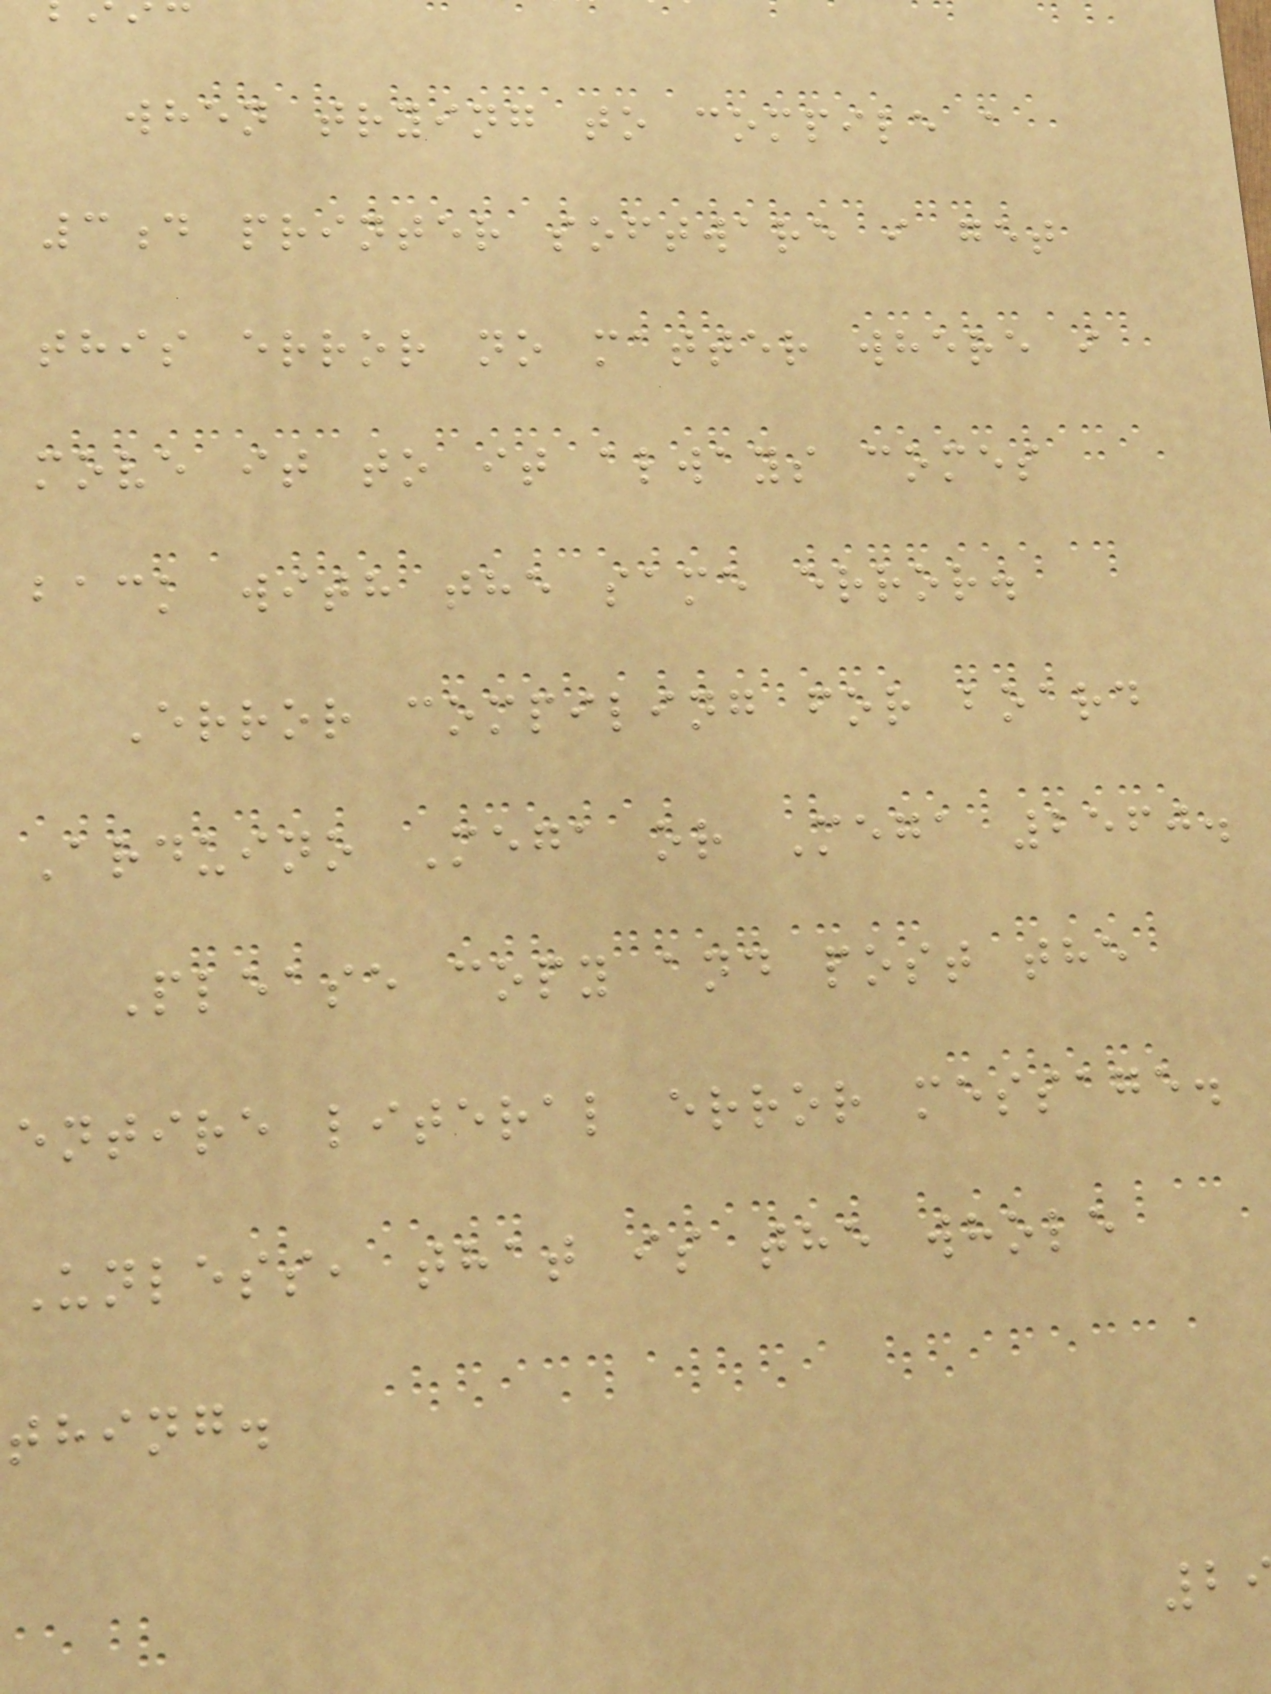when trying to compile a
3d printer software i get
this error no matter where i
move it to it always comes
back with the same error.
Error compiling for board
Arduino Mega or Mega 2560.
Please copy and post the
entire literal error message.
Unless, that is the whole
thing.
